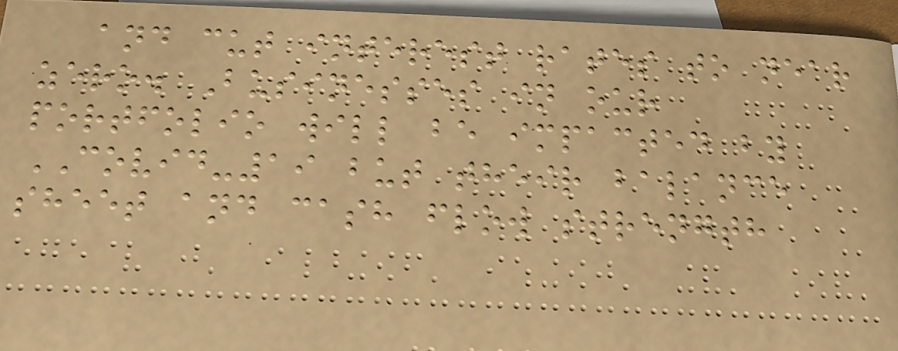and cut interest rates to near
zero. Businesses in our
portfolio will be impacted by
COVID-19 but their balance
sheet and cash flow strength
